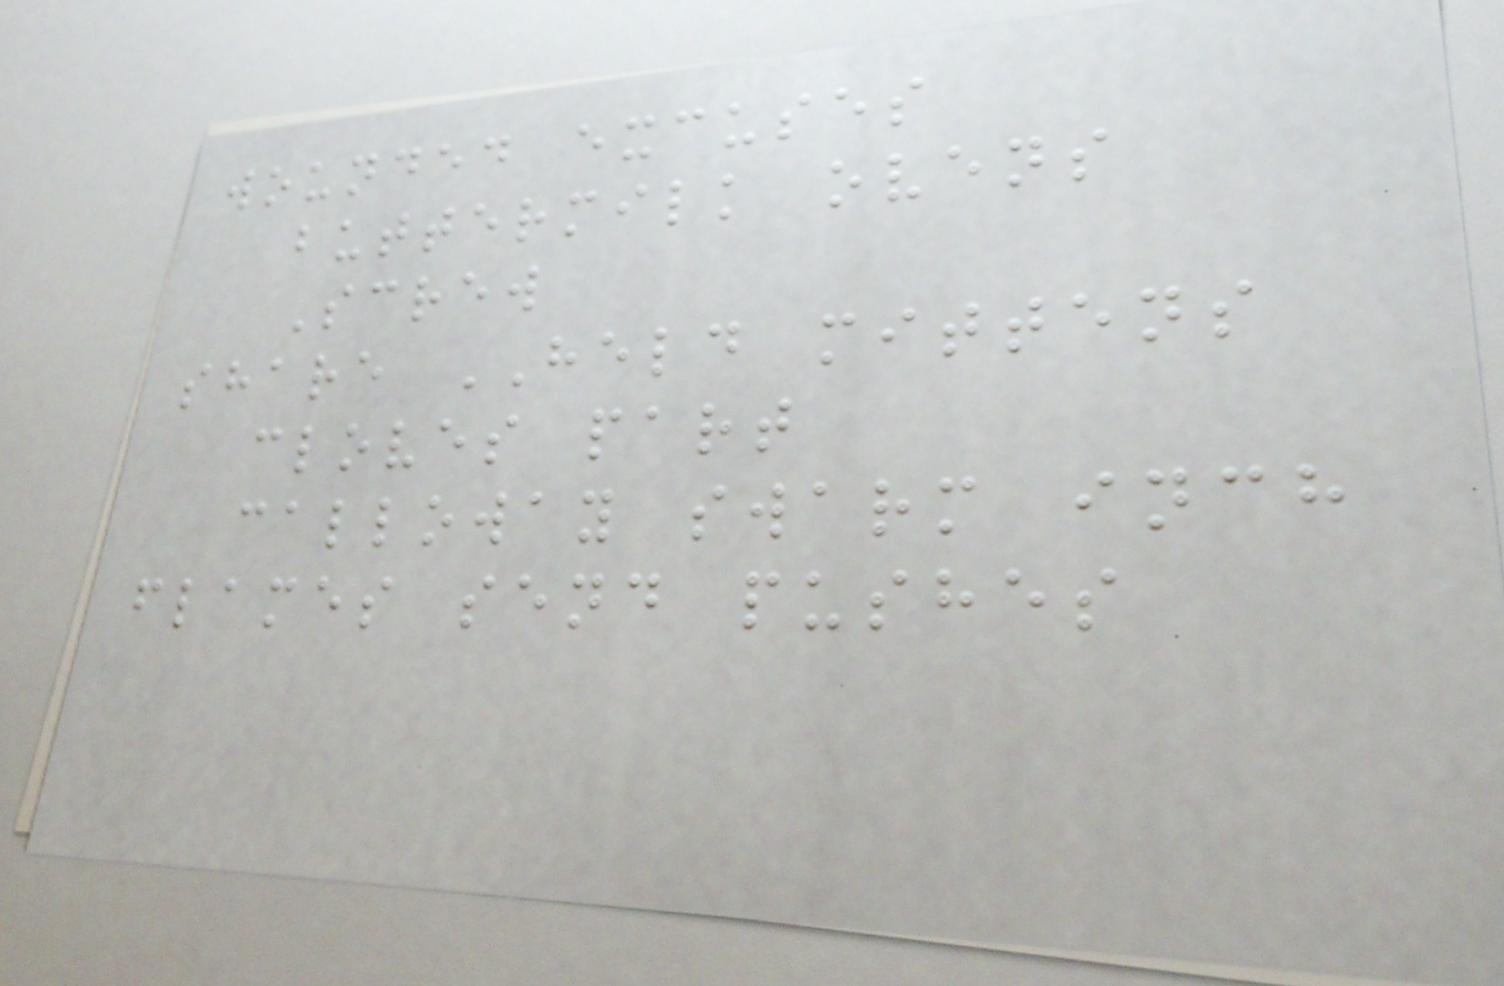wounded excuses
buttermilk ovens
Screw
share HELD mittens
cloves part
calloway swarm inch
flames send pushes
